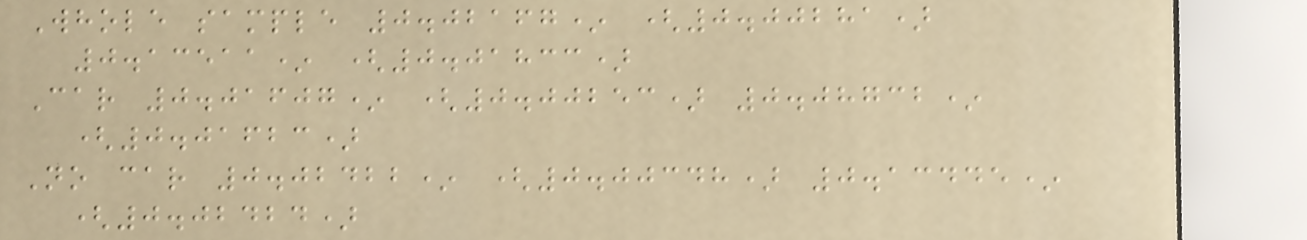Whole sample 0.02167* (0.00281)
0.13511* (0.01833)
Car 0.01607* (0.00253) 0.08732*
(0.01623)
No car 0.02422* (0.00348) 0.13445*
(0.02424)
